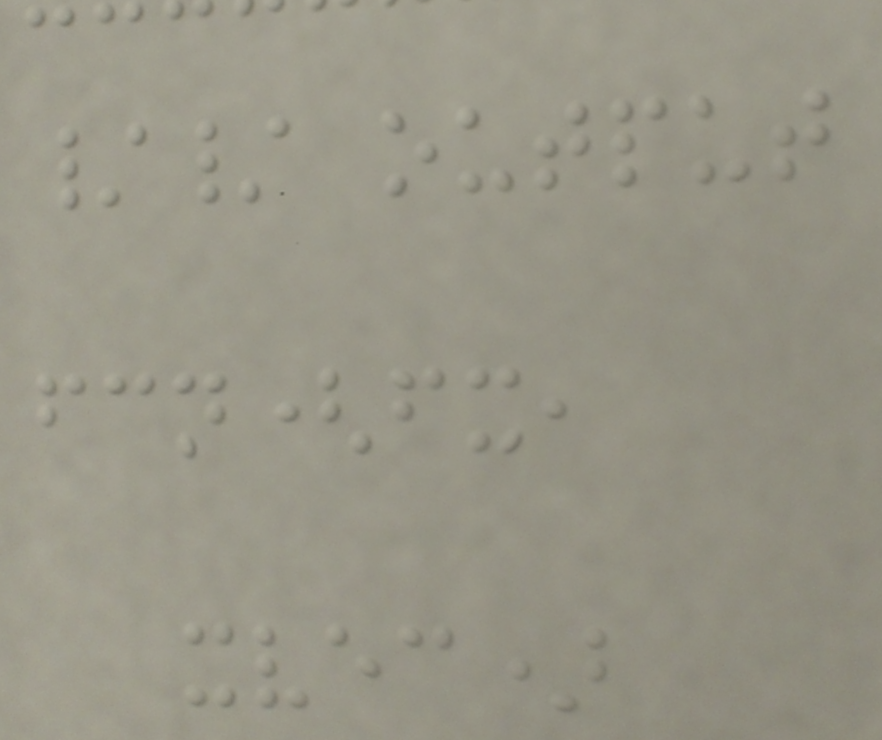// output
fcn(fx,
xvec)
